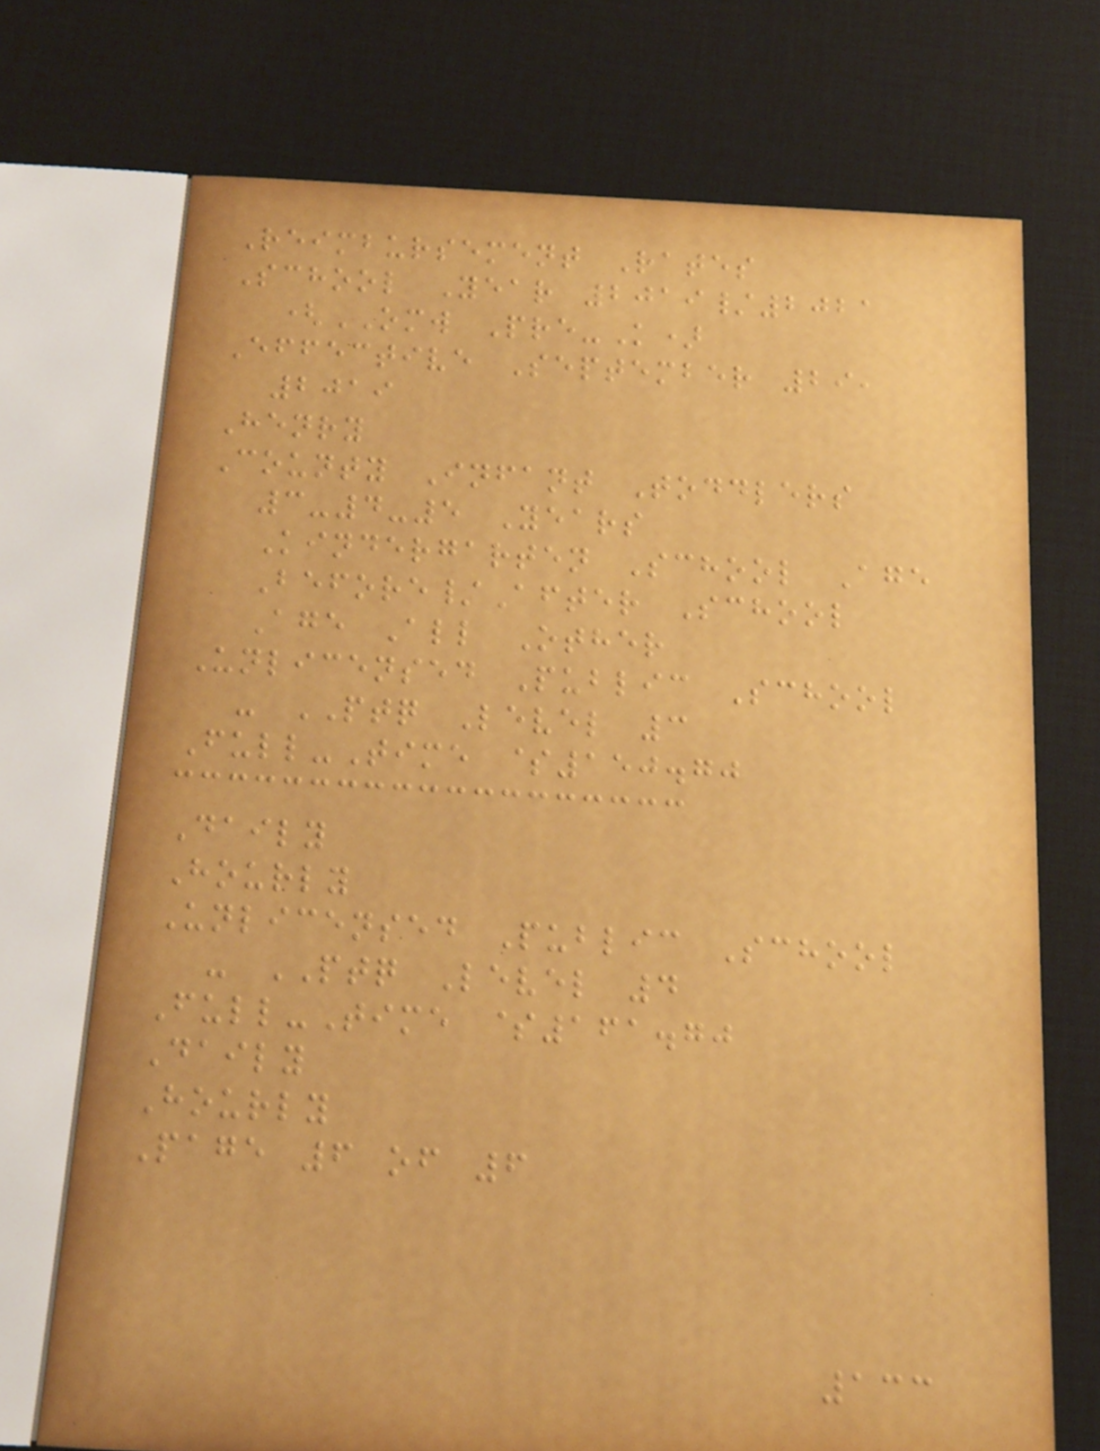Reimbursement Rates
School Year 2019/2021
(OMW Pre-K)
Effective September 29,
2019
Henry
County Infant Toddlers
3-4-5 Years
Kindergarten School Age
Before/After School
Age All Other
Unlicensed Public School
- PTQ Level 3
Full-Time $150.70
Daily
Hourly
Unlicensed Public School
- PTQ Level 4
Full-Time $161.70
Daily
Hourly
Page 6 of 6
133
